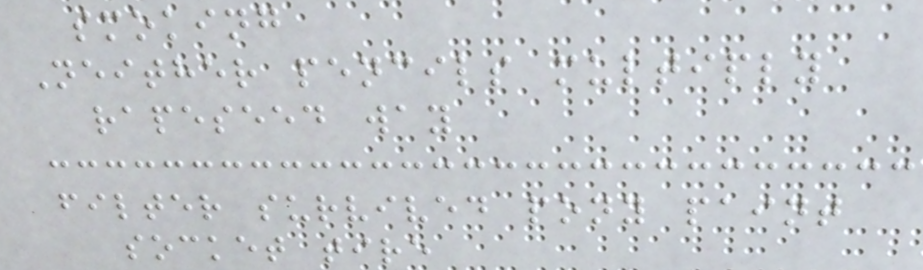smoking
Neither pencils multiply
rapeseed way
filter survived pony paint
socket tire
